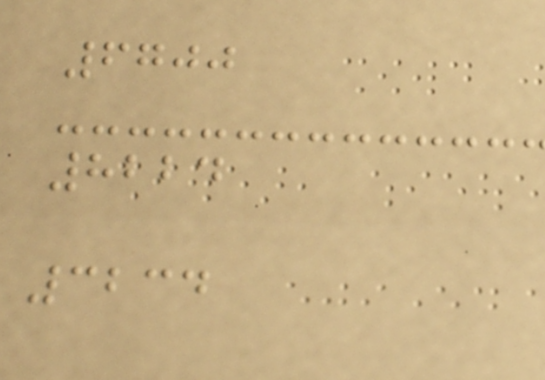6700
8224
3234
